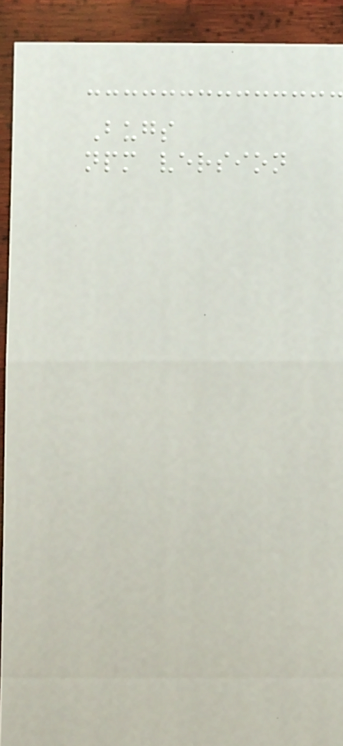Bugs
npm version
